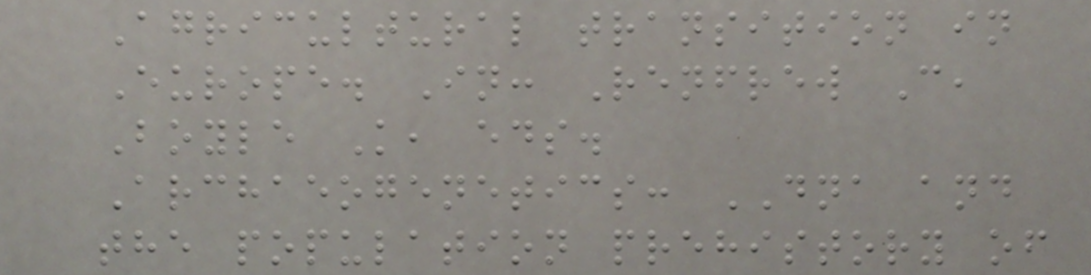Agricultural transition in
Europe. In: Renfrew C,
Boyle K, eds.
Archaeogenetics: DNA and
the population prehistory of
